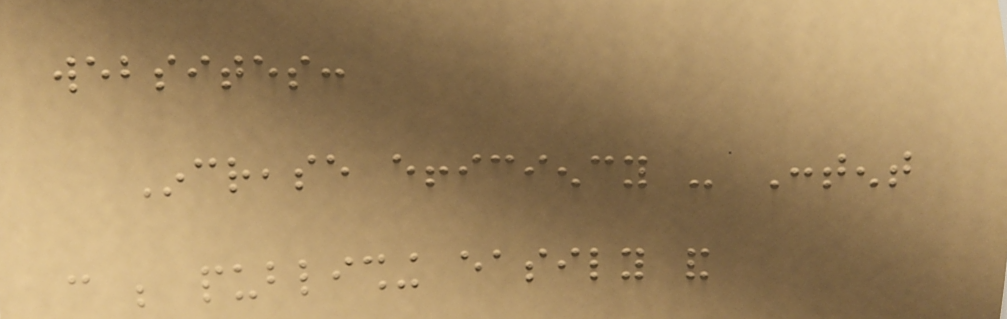websites:
Increase efficiency - Content
can be publishing easily and
